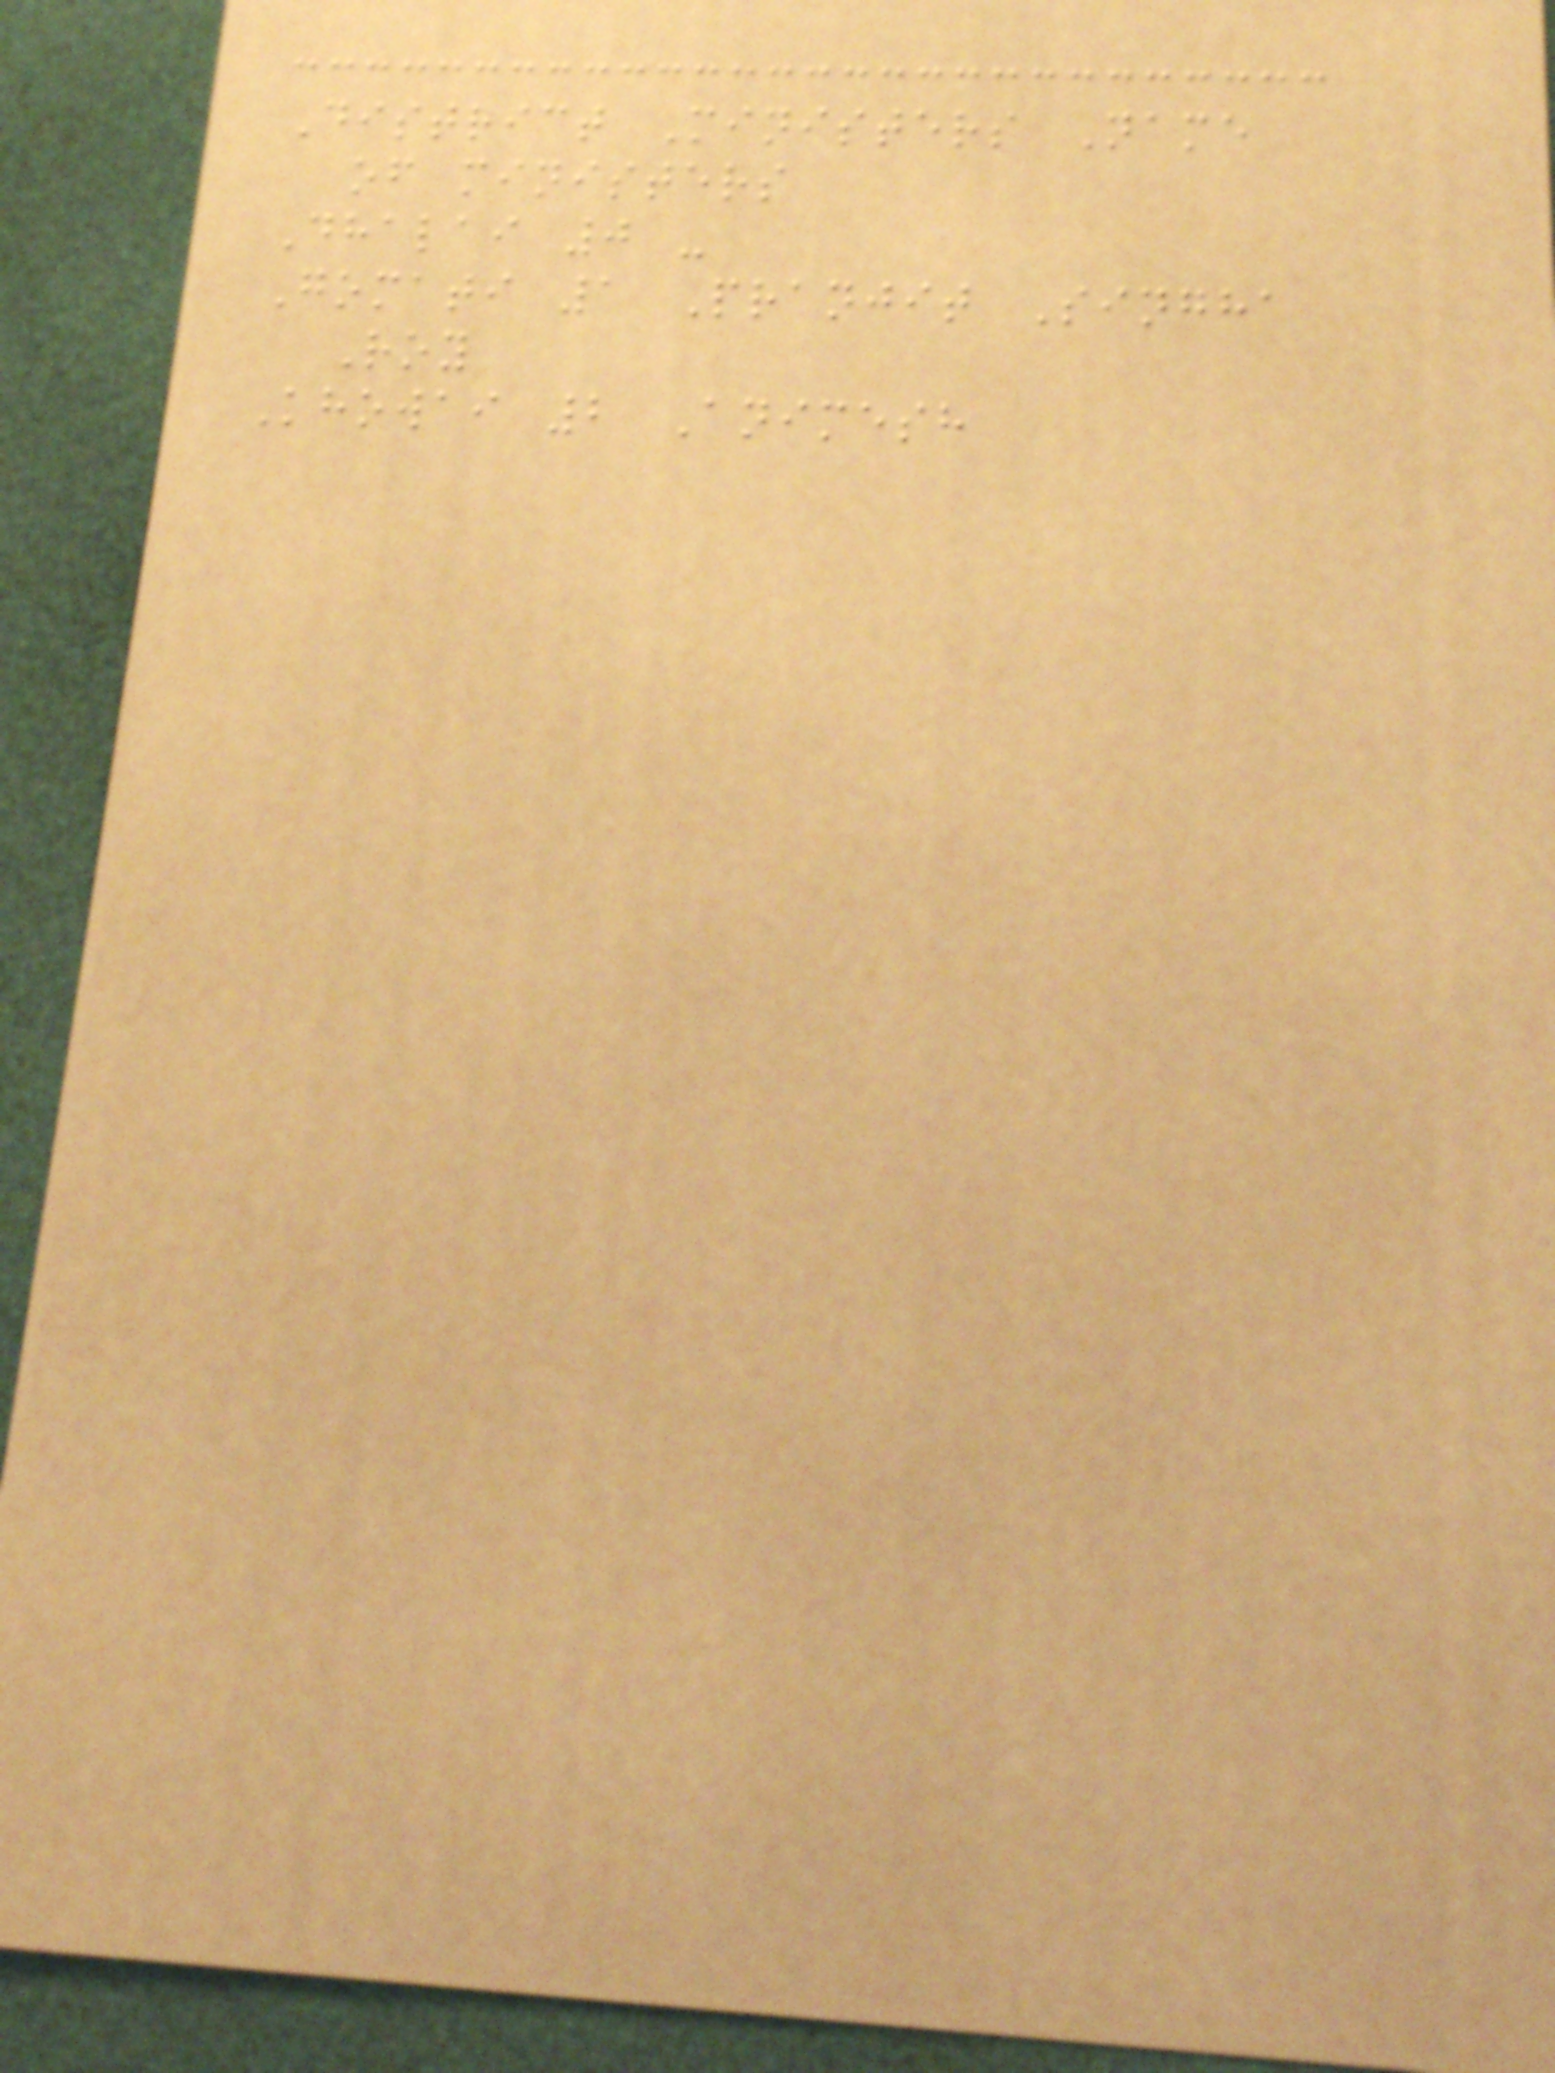District Ministers Name
of ministers
Dhalai 0 -
Gomati 1 Pranjit Singha
Roy
Khowai 2 Animesh
